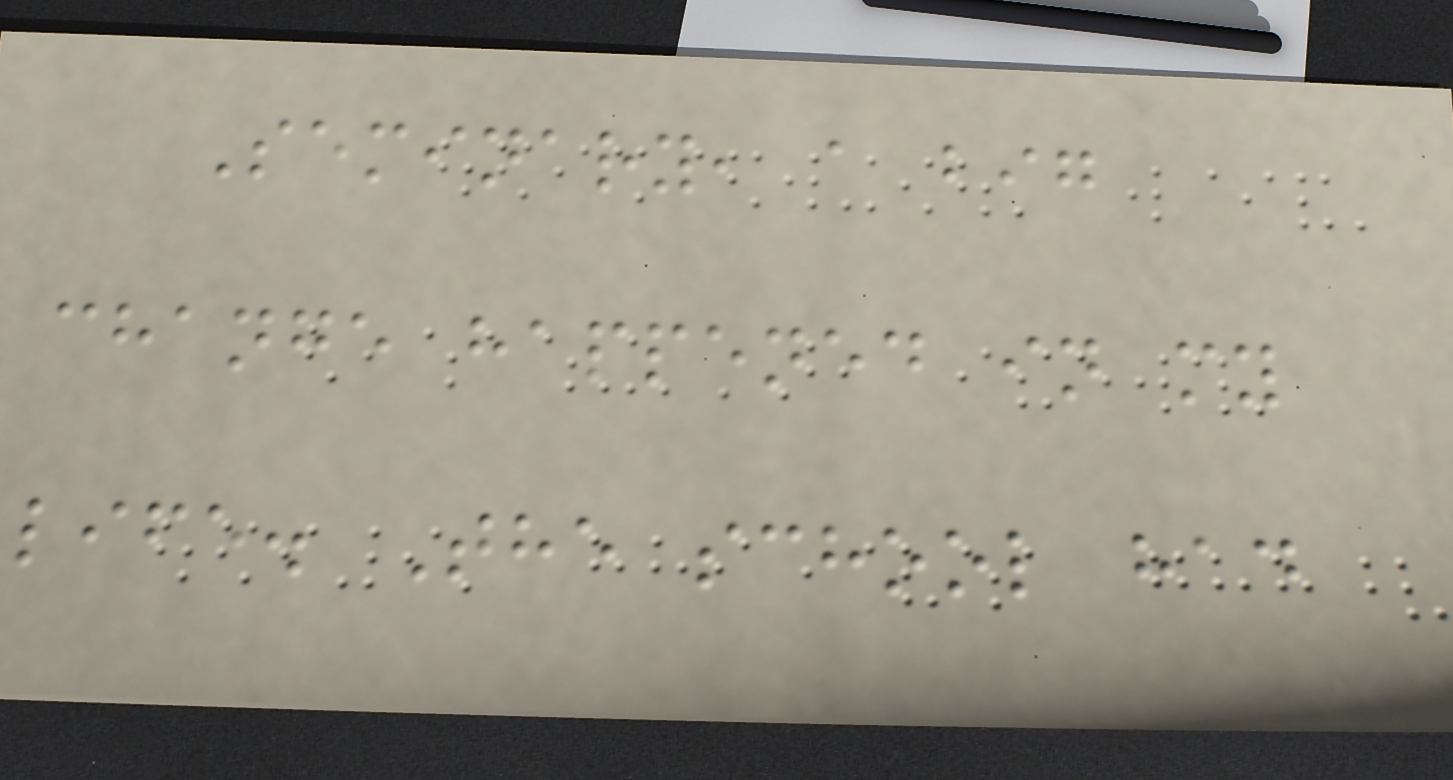Seminary, a big
change happened in my
life. The school had
